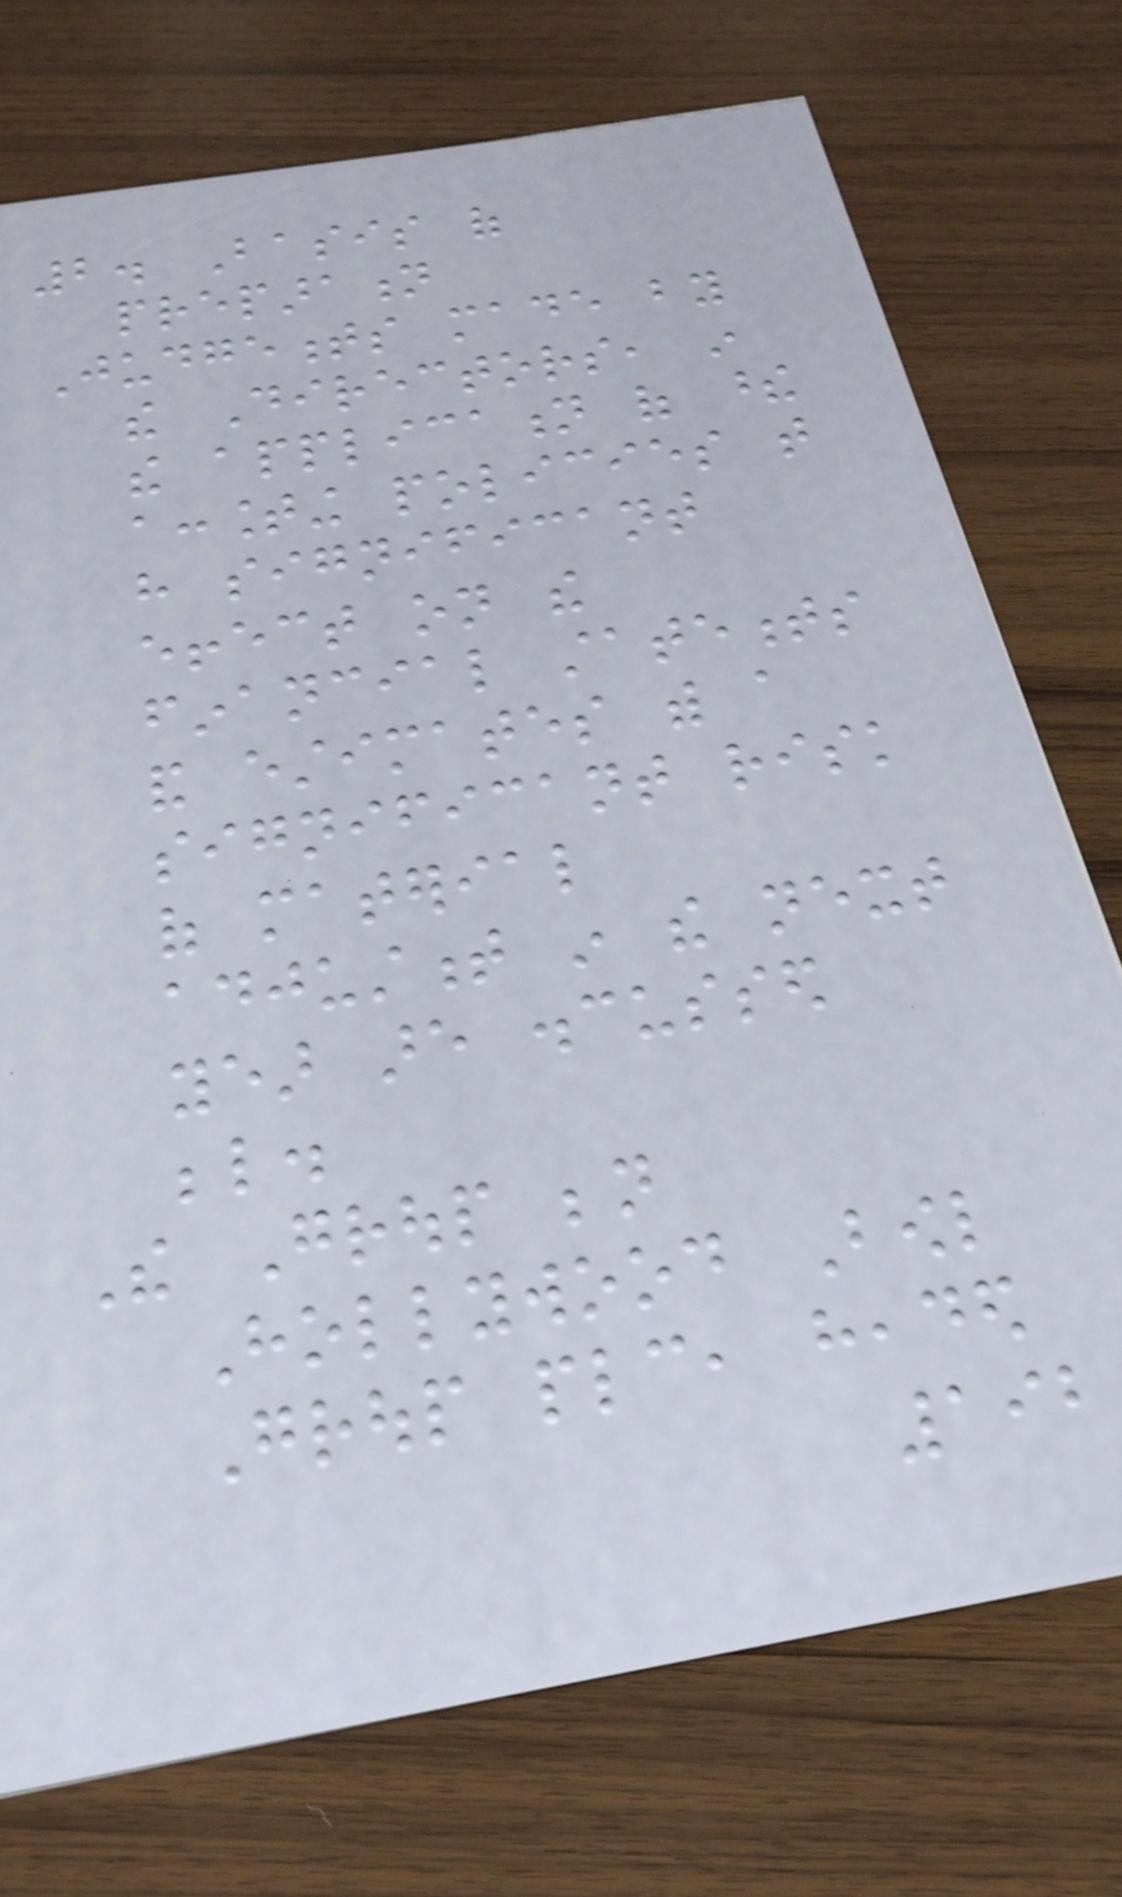2. Basis of
preparation
Judgements made by
the Directors, in
the application of these
accounting policies that
have significant
effect on the
financial statements
and estimates with a
significant risk
of material
adjustment in the next
year are discussed
below.
The Group beneath
Hollywood Bowl
Group plc, headed
192
